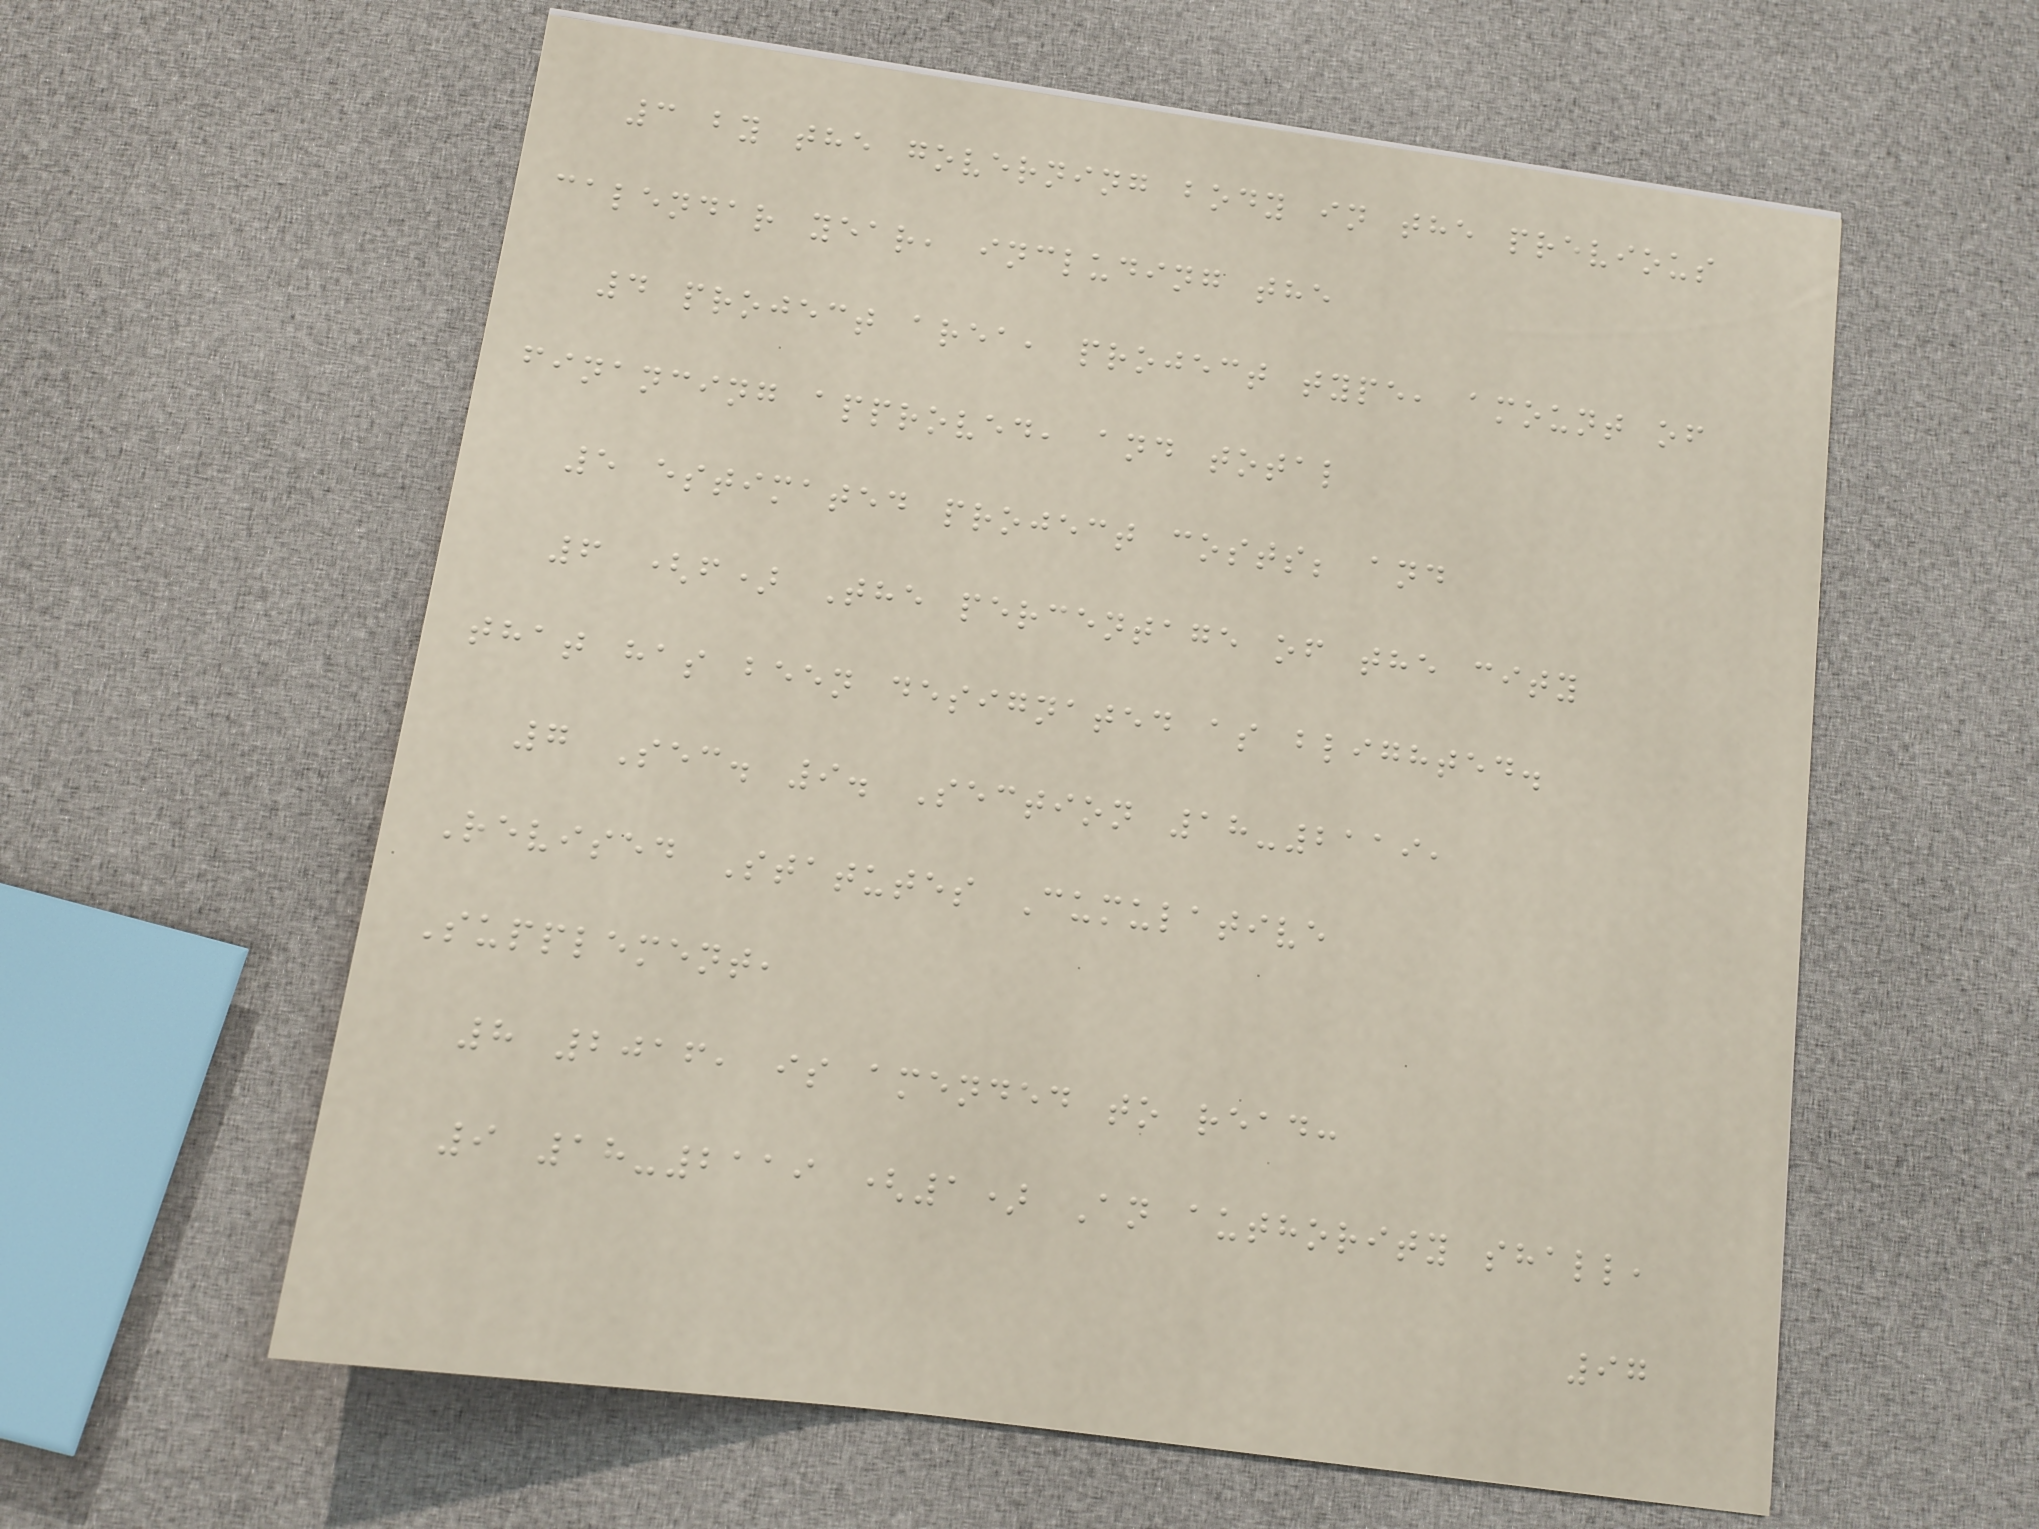3 by the governing body in the previous
calendar year, including the
4 project area, project type, amount of
financing approved, and total
5 estimated project costs; and
6 (f) The percentage of the city
that has been designated as blighted.
7 Sec. 9. Section 18-2119,
Revised Statutes Cumulative
Supplement,
8 2016, is amended to read:
9 18-2119 (1) An authority shall,
97
